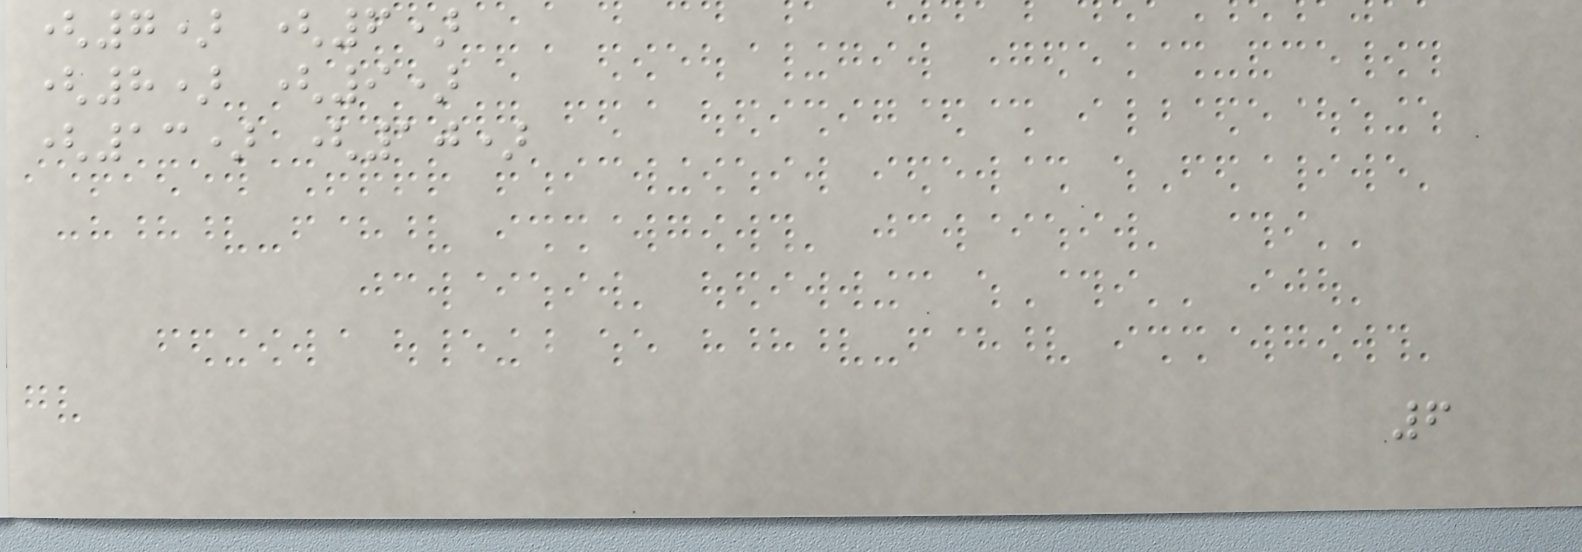(7) (6)
(8) (9)
(13) (10)
6
